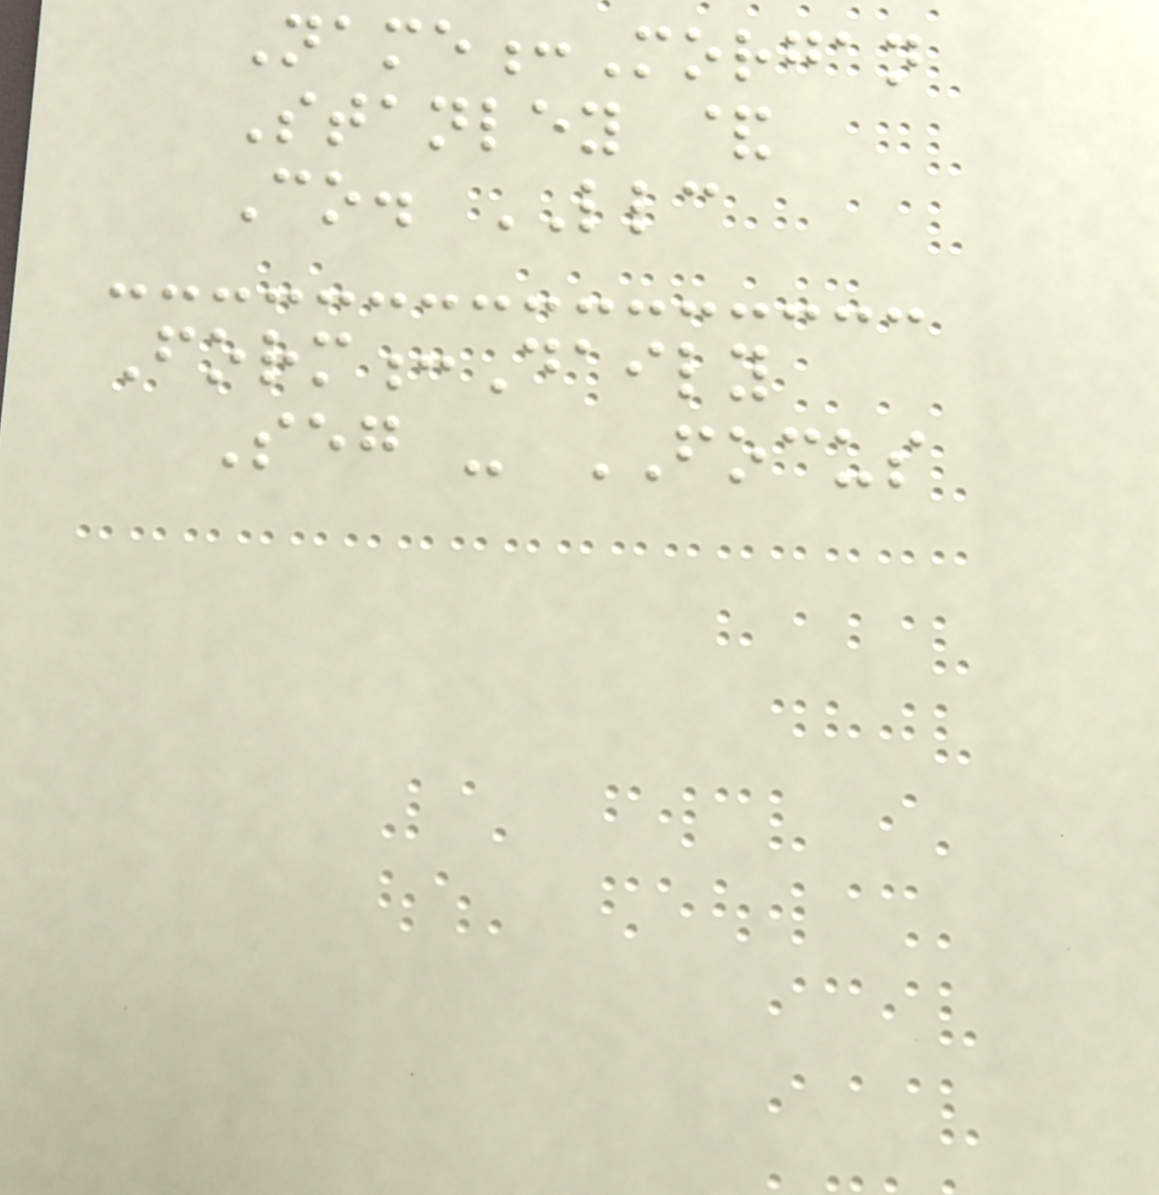Name:Morgan
Stanley &
Co. LLC
Form:Daily
Seg - FOCUS
